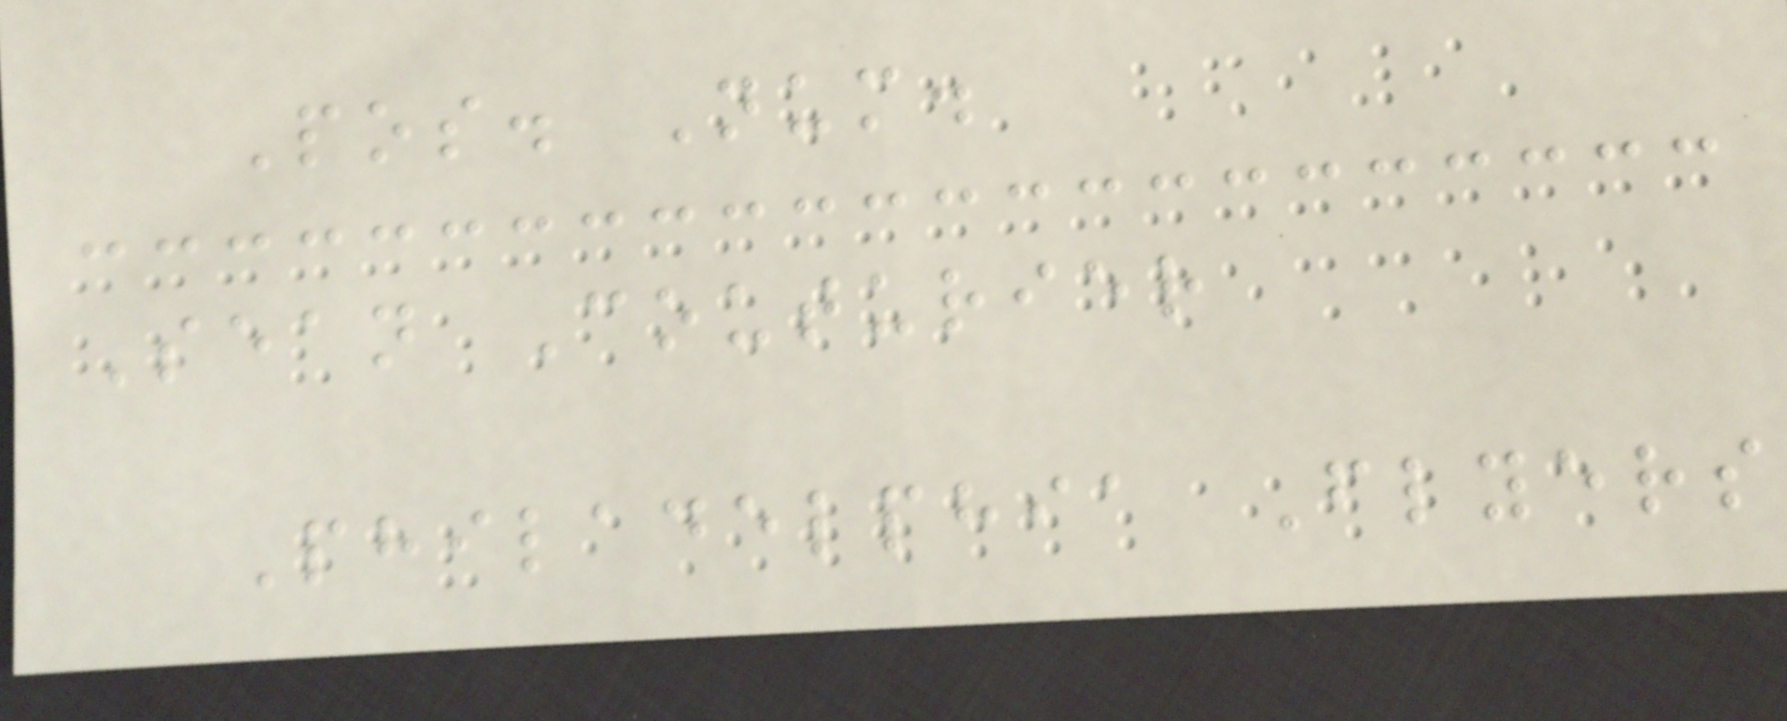Pos. Num.
Sean Couturier
Philadelphia Flyers
